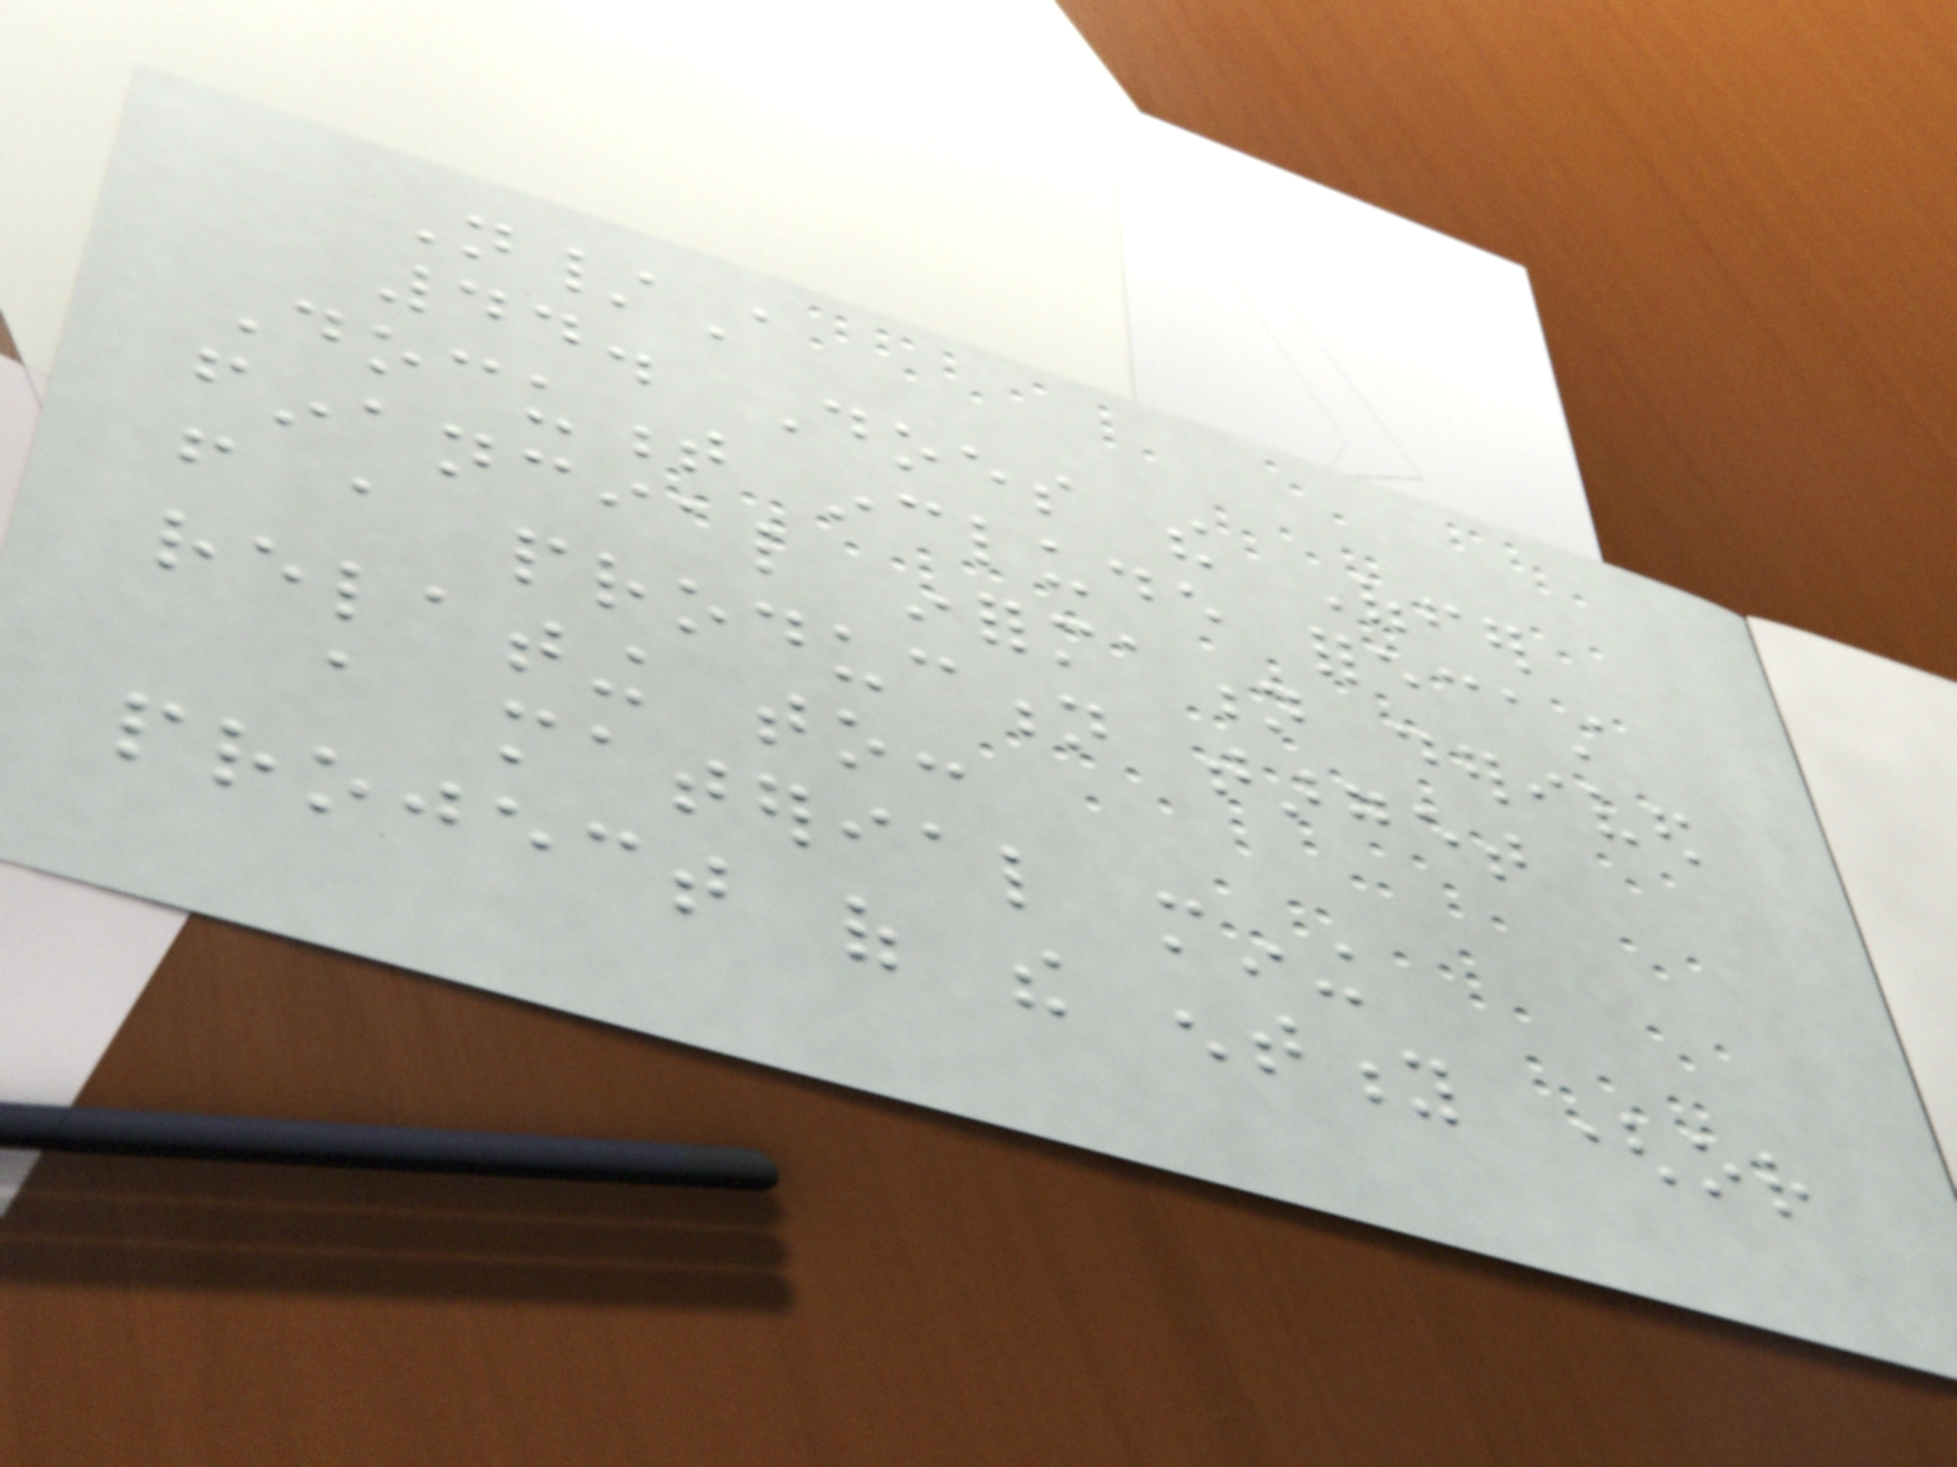N/A
44. Does the Offer
Document include forecast
financial information derived
from a production target
relating to:
a material mining
project of the entity (or
